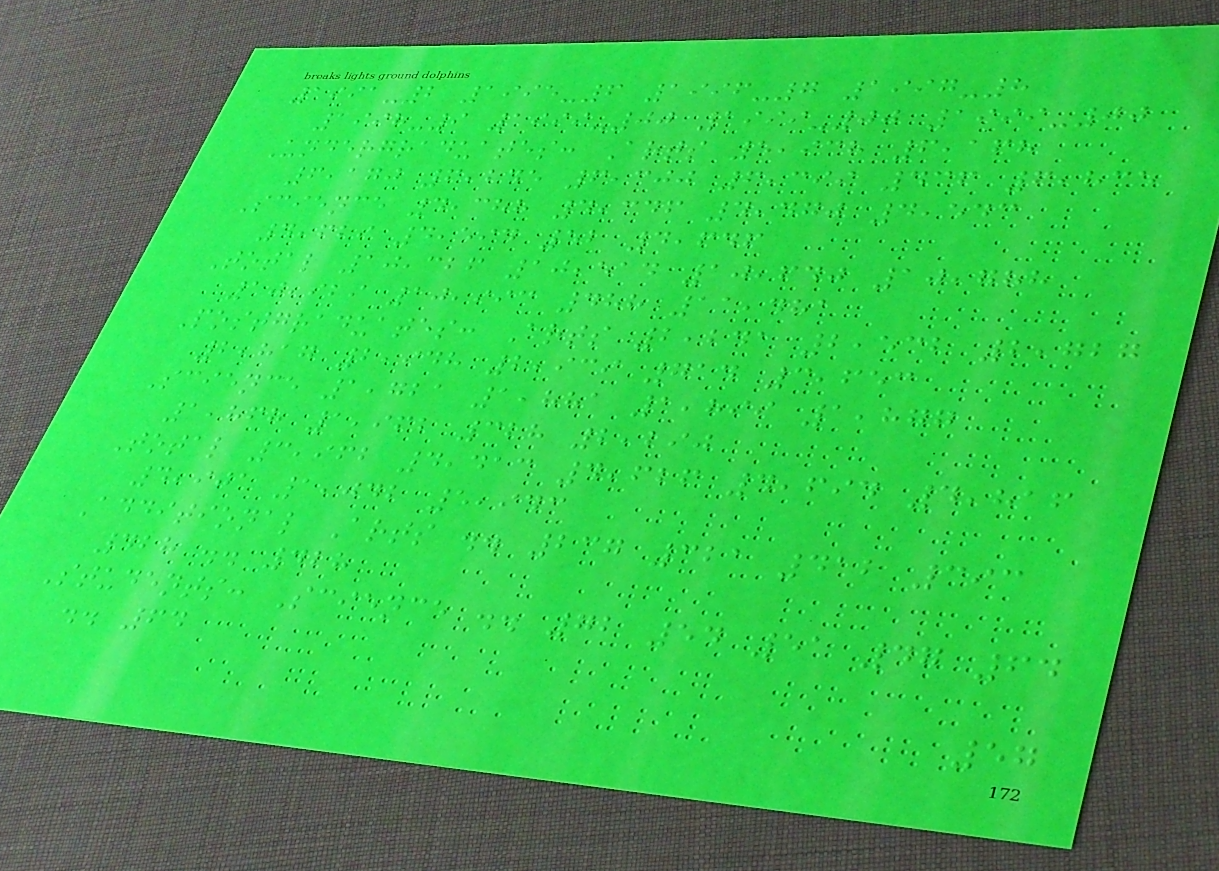1991-2 1995-6 1996-7 1997-8
1998-9 1999-00 1999-00 1999-00
Undergraduates: Arts 5,938 6,168
6,170 6,245 6,300 6,399 436 6,835
Science 4,388 4,346 4,470 4,543
4,629 4,594 52 4,646
Total 10,326 10,514 10,640 10,788
10,929 10,993 488 11,481
Postgraduates: Arts 2,241 2,532 2,727
2,817 2,948 2,939 714 3,653
Science 1,721 1,881 1,899 1,877
1,868 1,962 328 2,290
Total 3,962 4,413 4,626 4,694 4,816
4,901 1,042 5,943
Additional Arts .. 237 321 412 393
428 .. 428
Students: Science .. 72 54 51 47 64
.. 64
57
